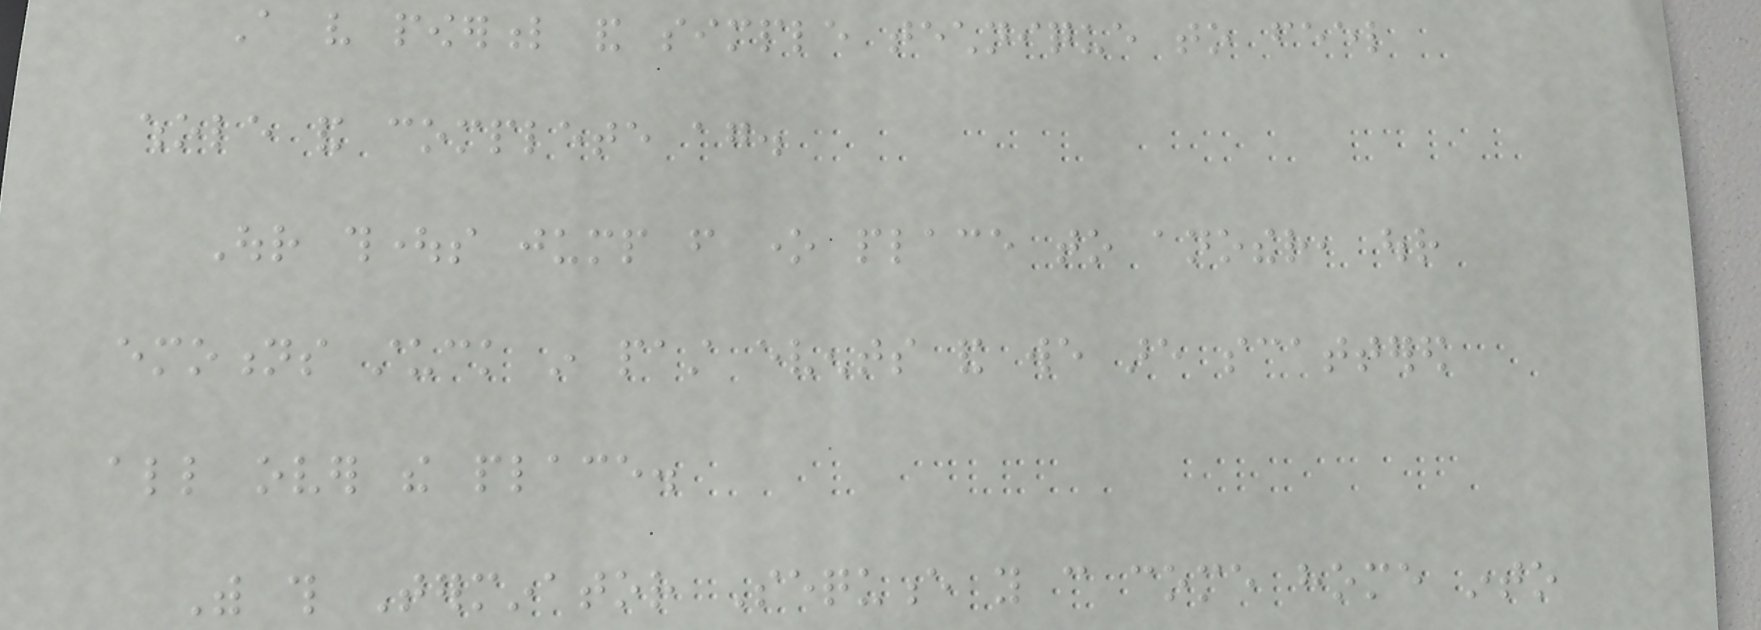A very powerful and simple technique to feel
whole and complete again.
Our thoughts jump from one place to another, our
emotions stuck in past events and we are scattered
all over the place.
With this Terminator Sequence you can come home into
